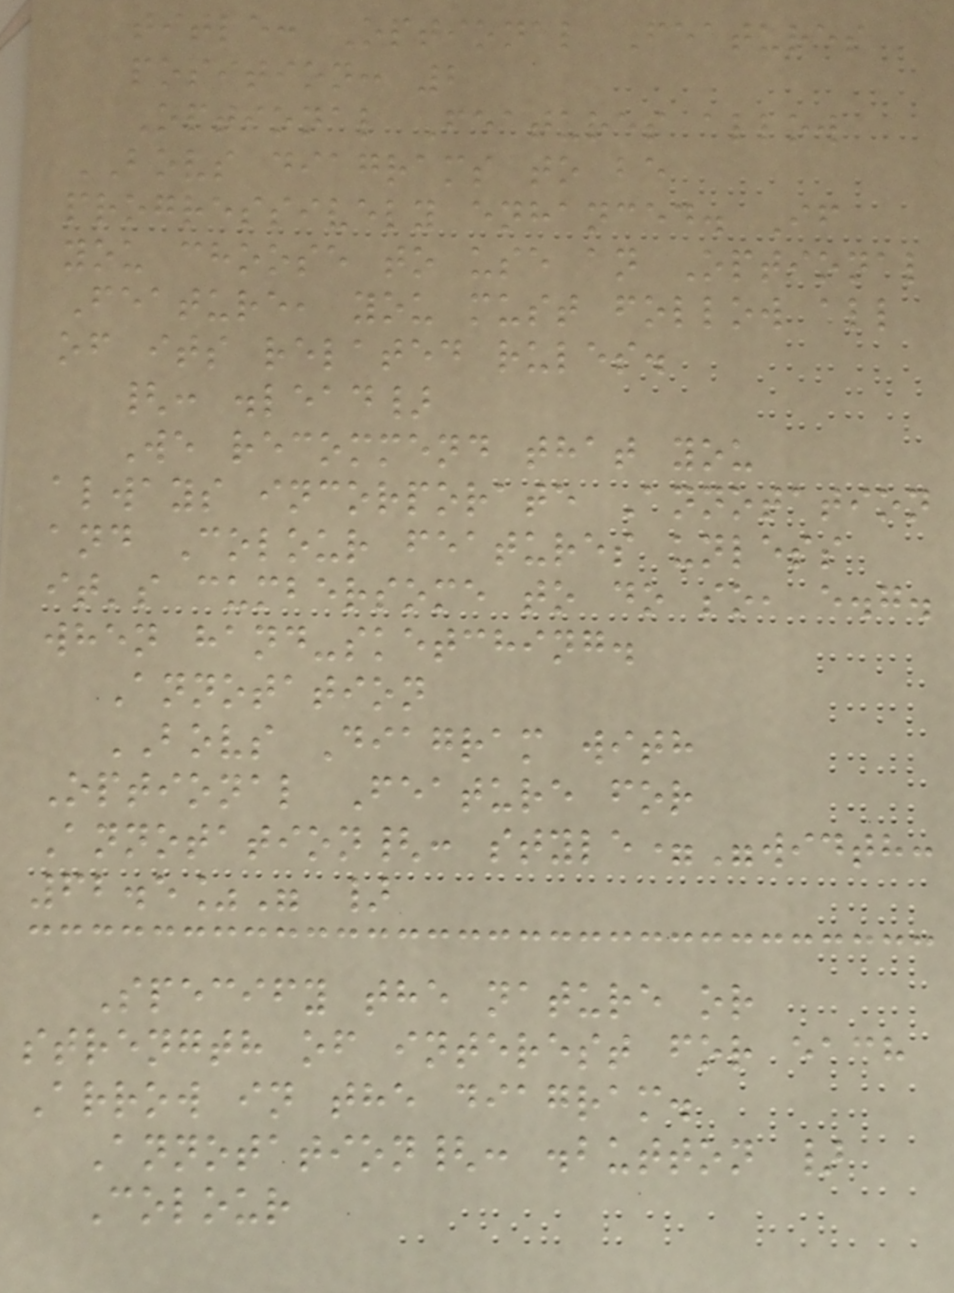title: Optional Features
position: 2
Optional Features allow
BOVS diagrams to be
progressively enhanced. If
you choose to use an Optional
Feature, you must follow all
of its related rules.
{: .lead}
We recommend that you
always incorporate Annotation
and Colour features unless
it's cumbersome to do so, e.g.
when hand-sketching.
Annotation
BOVS Diagram with
Optional Feature for
Annotation{: style="width:
62.5%" }
Specify the nature or
strength of interest for each
Arrow in the diagram.
Annotation{: .button }
Colour
